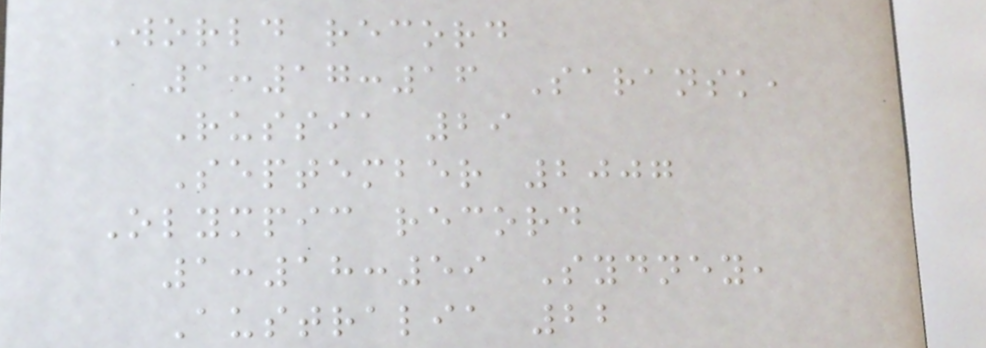World record
1:17:16 Saransk,
Russia 29
September 2007
Olympic record
1:18:59 Sydney,
Australia 22
